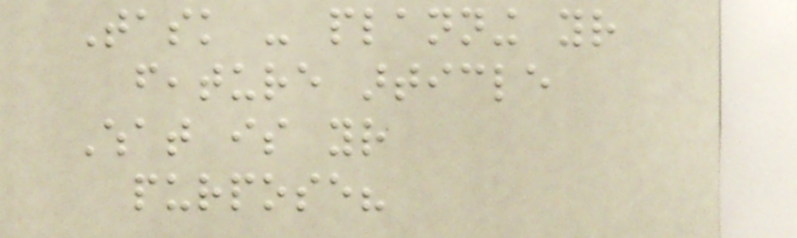Task - planning your
feature article
What is your
purpose?
